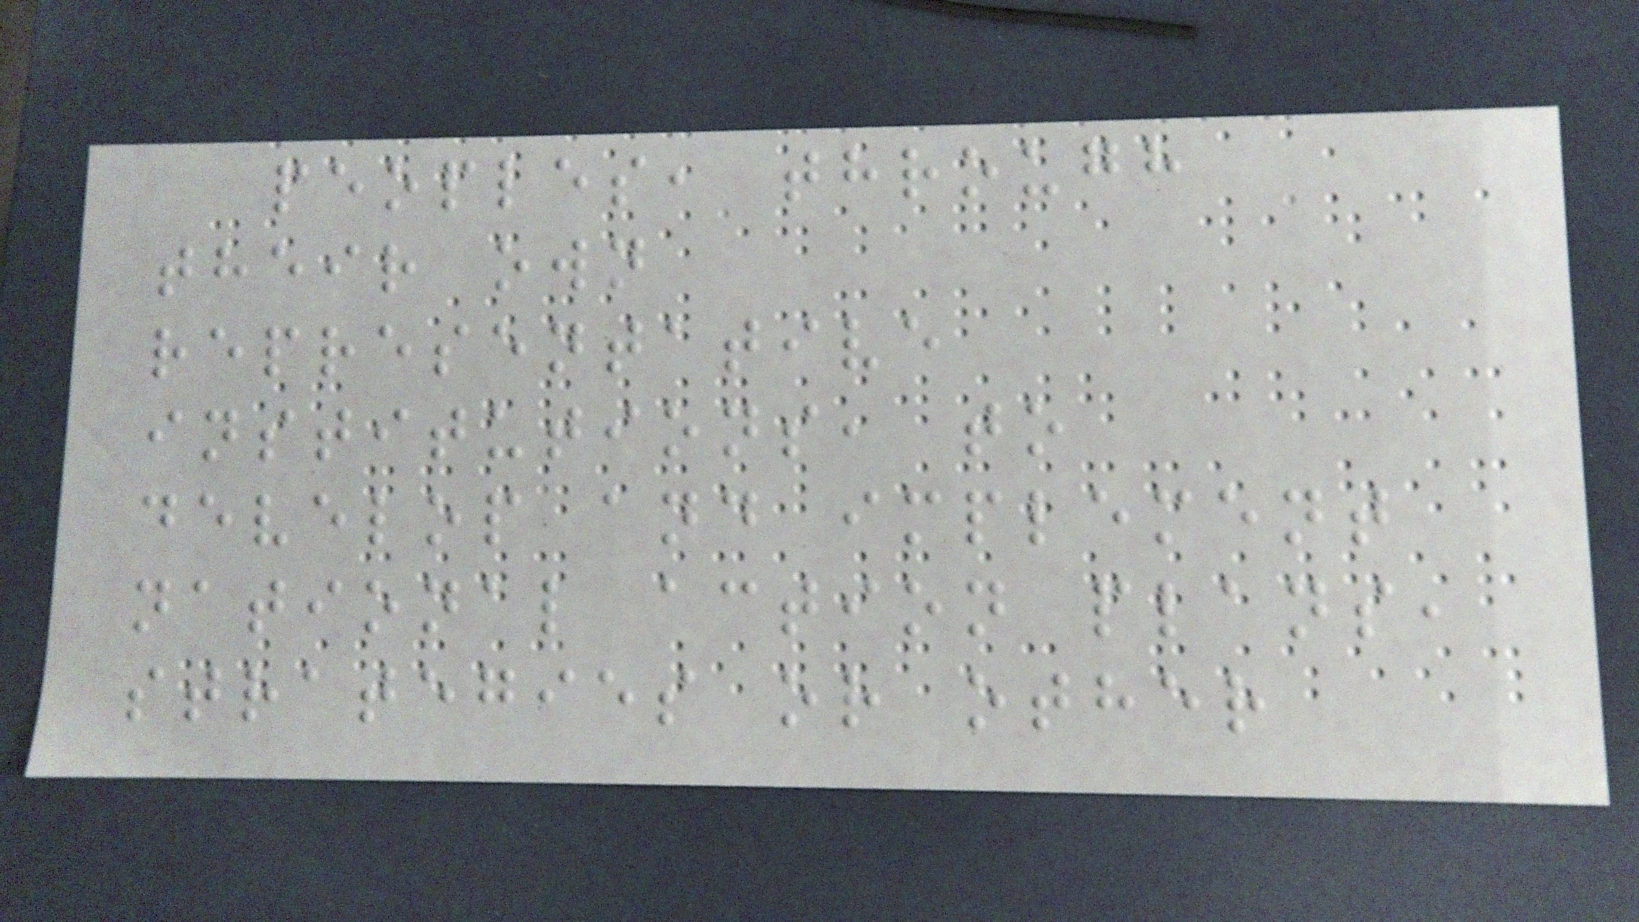peoples, through
their own
representative
institutions, to
develop and implement
national action plans,
strategies or other
